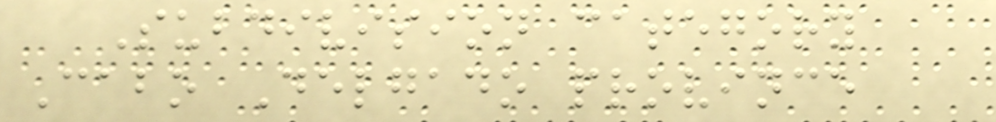Subdivision category
Cabo Delgado province
